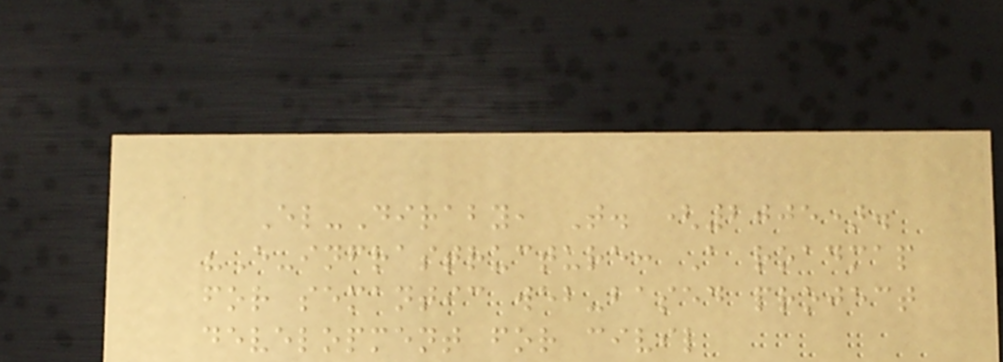El-Diraby, T. (2005).
"E-infrastructure: A roadmap
for semantic web-based project
development for civil
